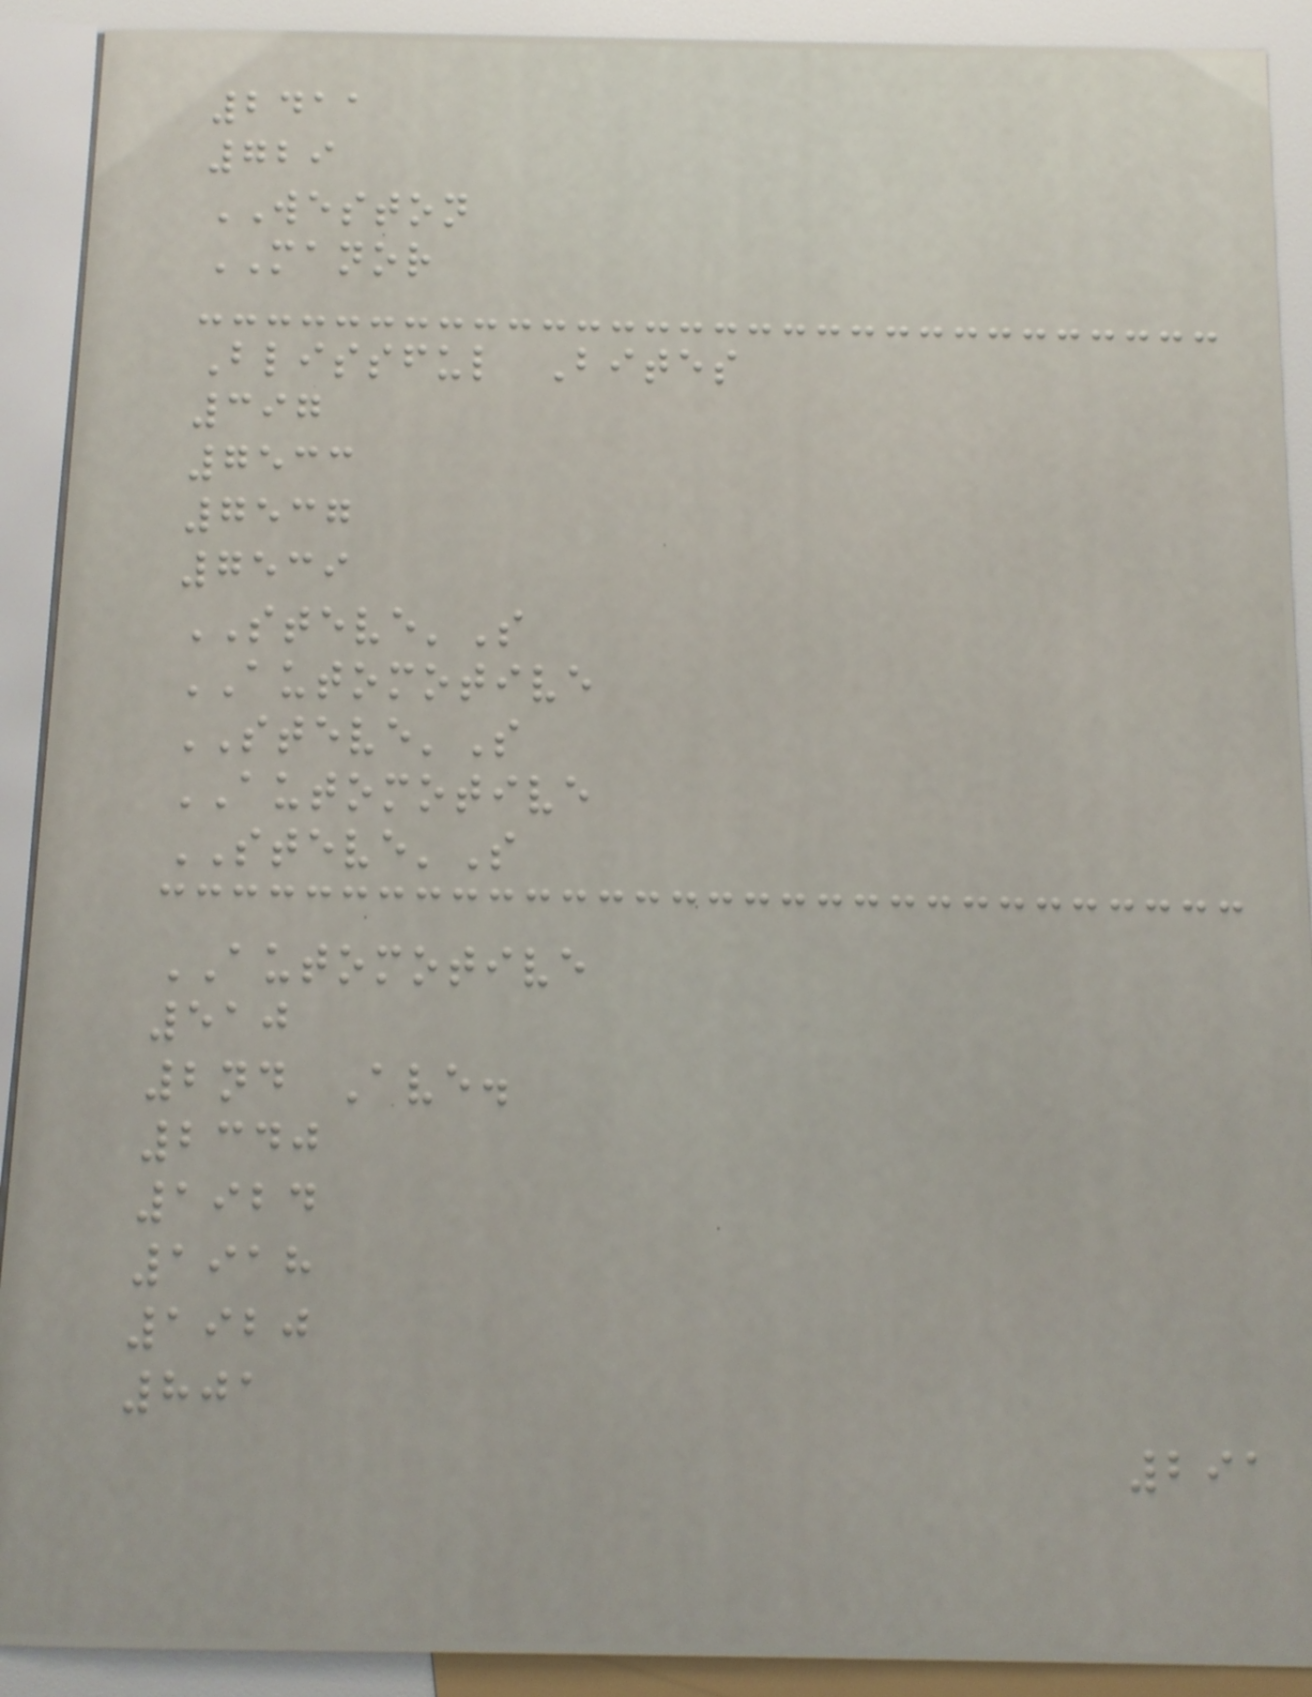2411
729
WESTON
MANOR
Blissful Bites
397
7533
7537
7539
STEVE'S
AUTOMOTIVE
STEVE'S
AUTOMOTIVE
STEVE'S
AUTOMOTIVE
510
2nd Ave.
2340
1924
1918
1920
801
291
